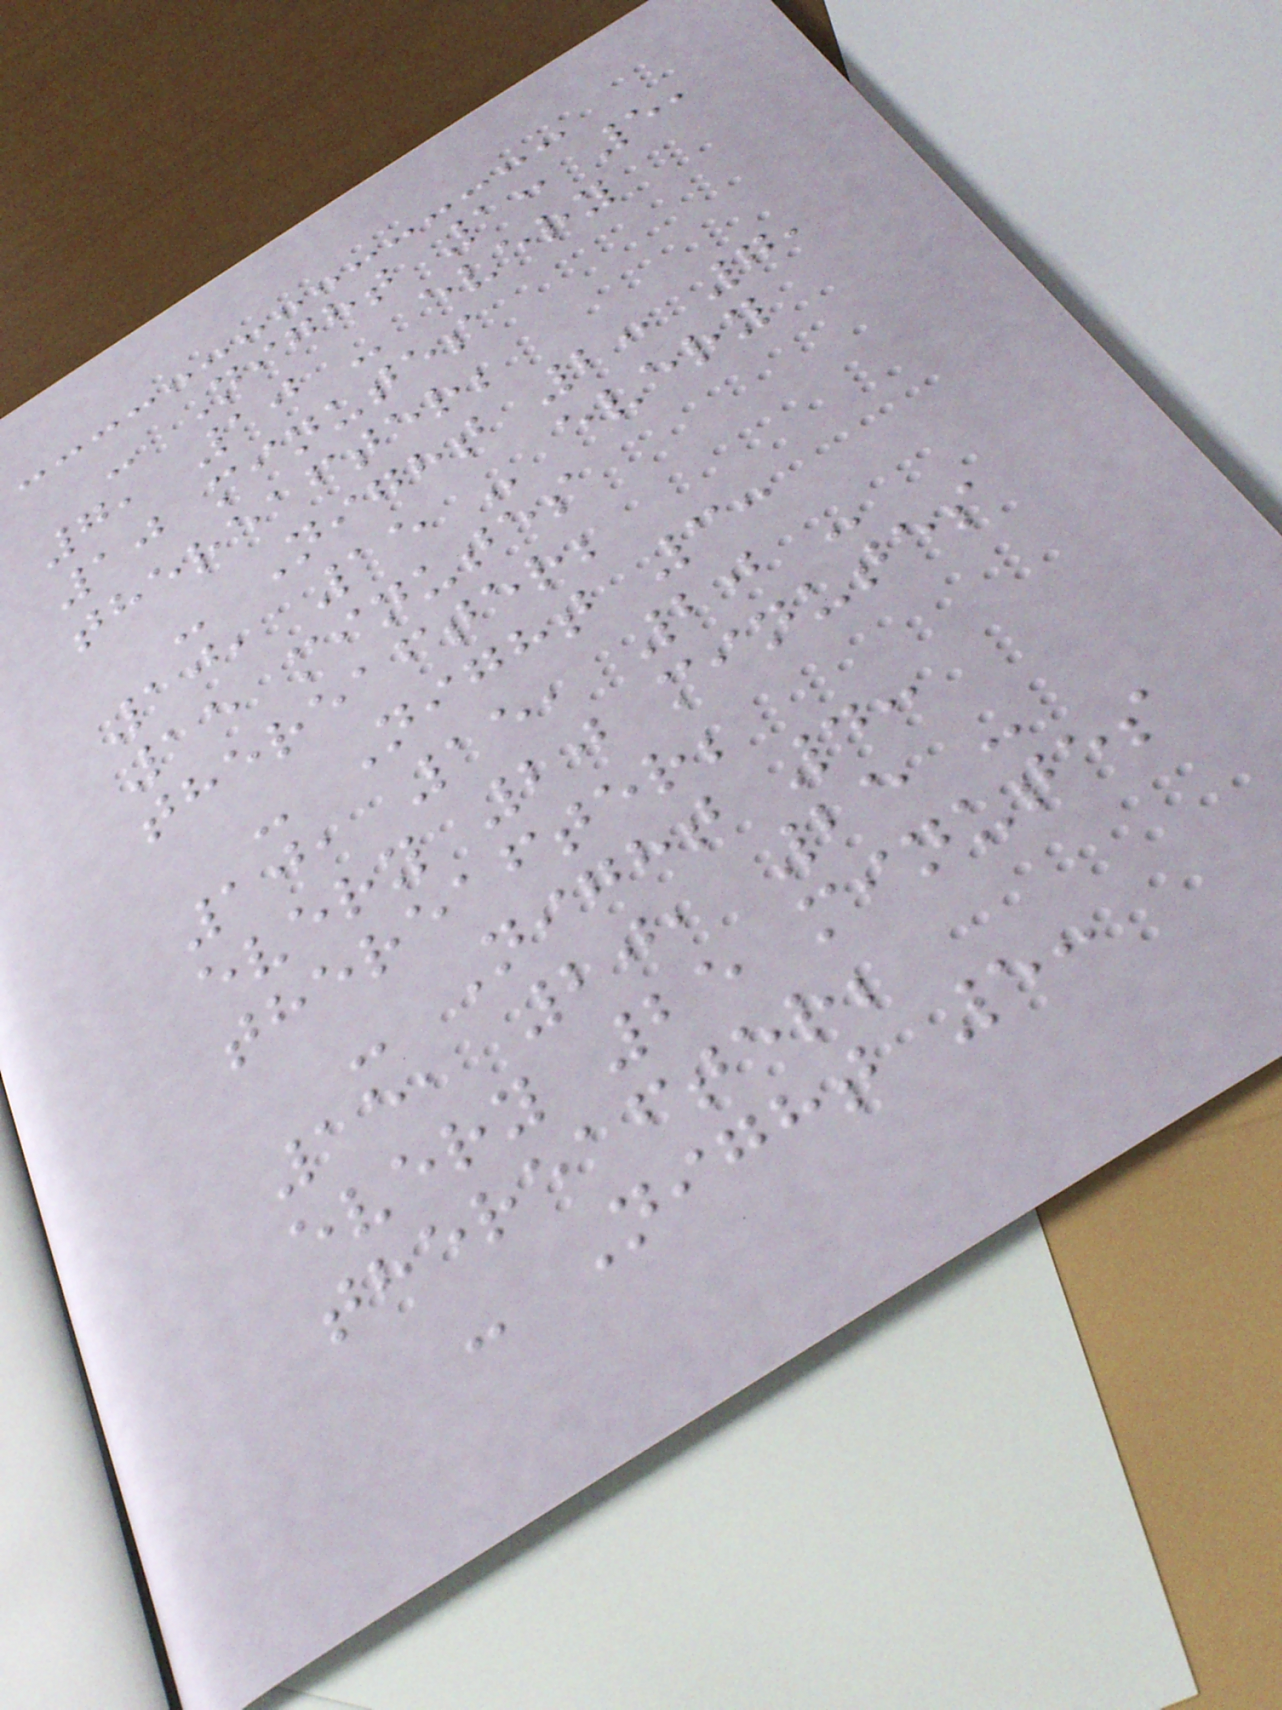- Night 1: 5,
7, 10 - every
10 minutes
thereafter;
- Night 2: 7,
10, 15 - every
15 minutes
thereafter;
- Night 3:
10, 15, 20 -
every 20 minutes
thereafter;
- Night 4:
15, 20, 25 -
every 25 minutes
thereafter;
- Night 5:
